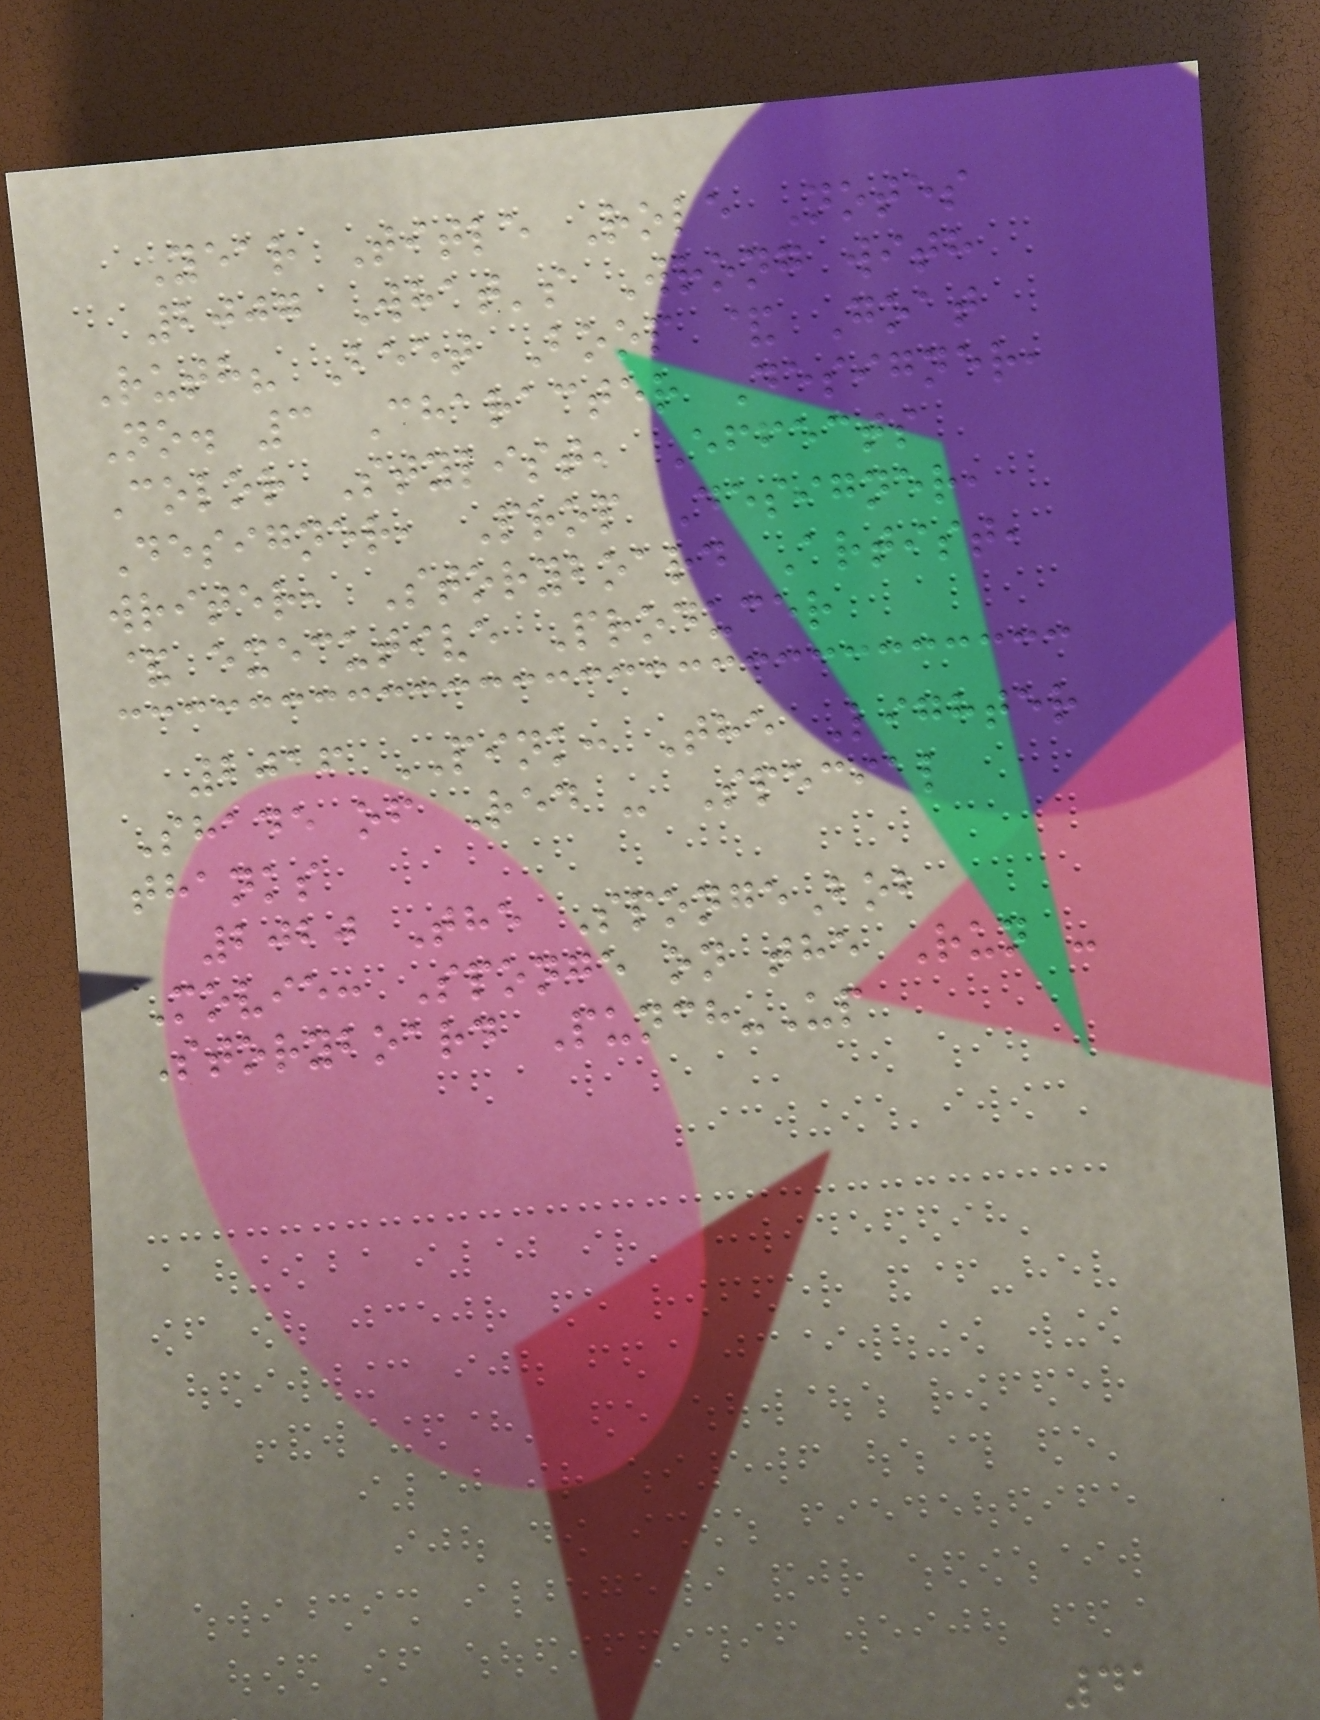Year Title Role Notes
2007 What's Wrong with
Ruth? Beet Boop & Goat
No. 3 Character Designer,
Color Stylist, Effects
Designer, Prop Designer,
writer, Storyboard Artist,
& executive Producer
2016 PINK: The Lighter
Shade of Red - Special
thanks
2020 The SpongeBob
Movie: Sponge on the Run -
Storyboard Punch-Up
41
